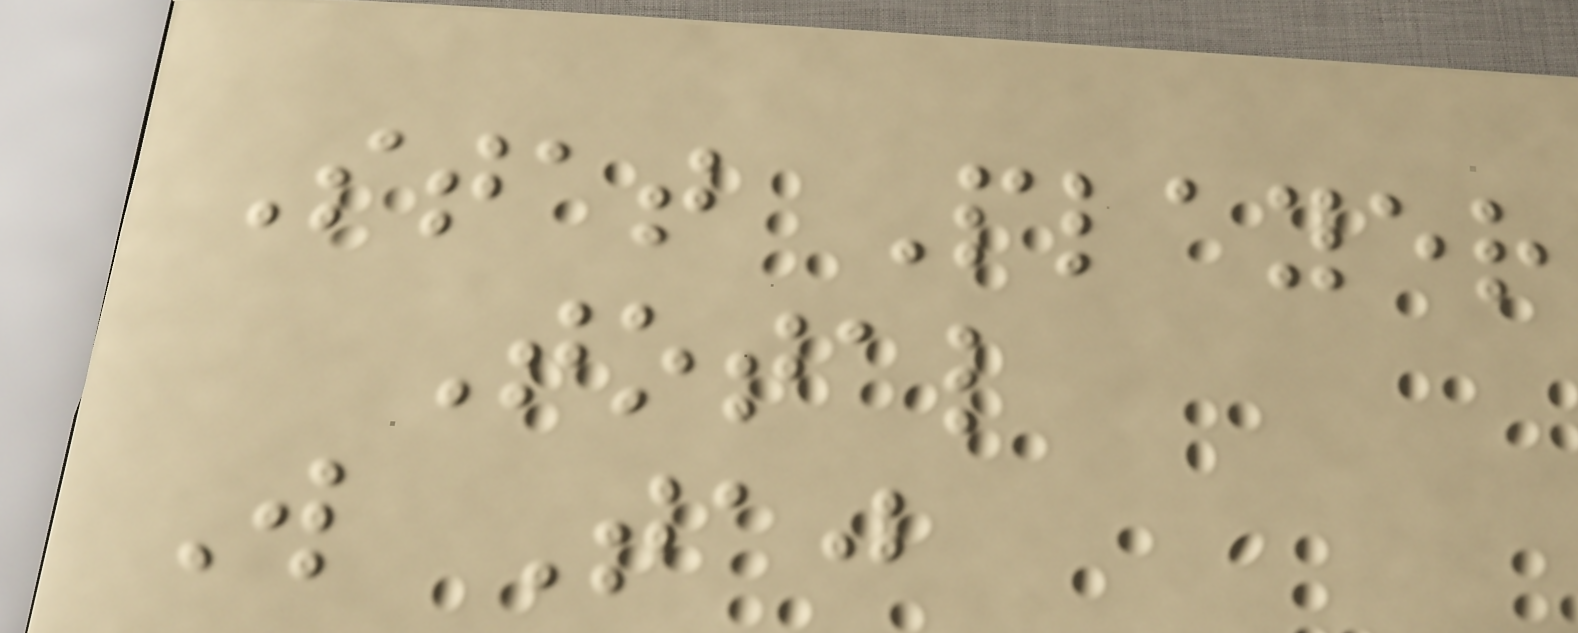Stat Player
Total
W Taj
